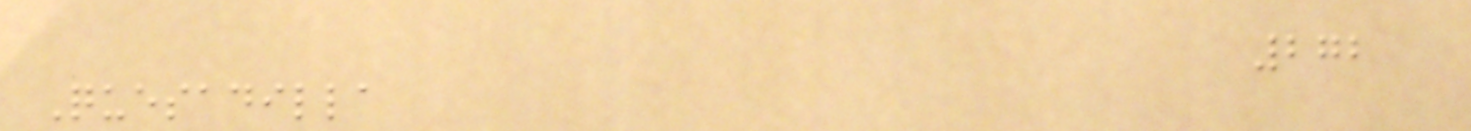272
Quesadilla
